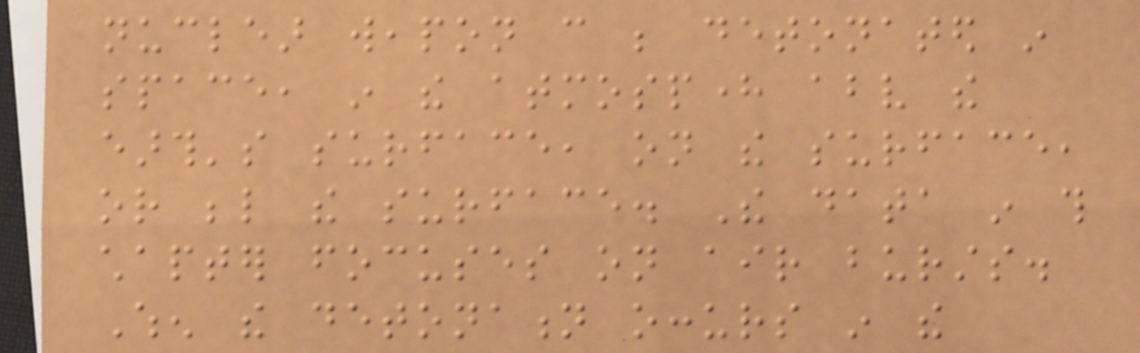nuclear weapon can be detonated in
space, in the atmosphere above the
earth's surface, on the surface,
or below the surface. The data in this
chapter focuses on air bursts.
When the detonation occurs in the
